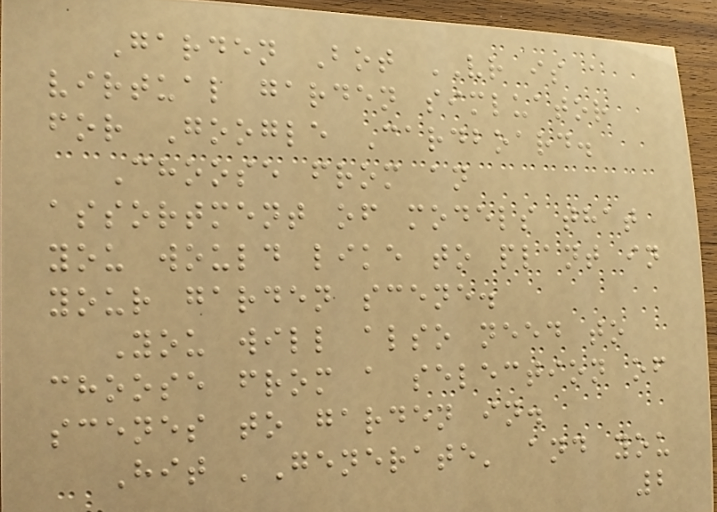Garden Bot VR is a
virtual garden simluator
for Google Cardboard.
Choose from an
assortment of models that
you would like to plant in
your garden scene.
You will also need to
choose from a selection of
scenes to garden in.
Hit 'Generate' and you
2
